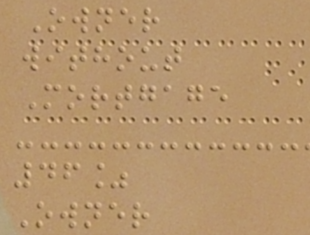Owner
without
Mortgage
46%
Owner
